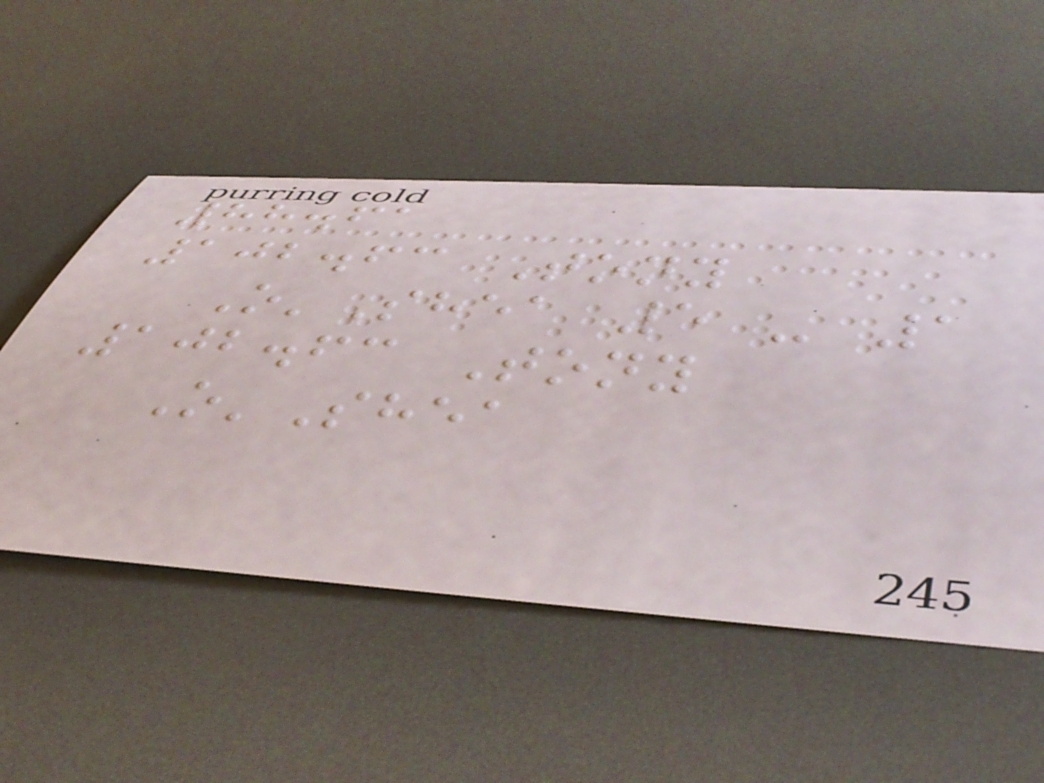88.61
102.63 Tony
O'Shea 5 - 1
102.63 Tony
O'Shea
